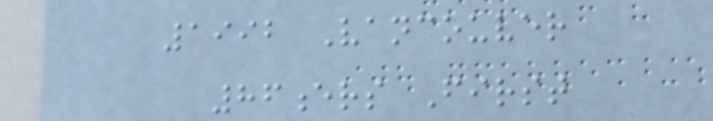1992 Vancouver
86ers First
